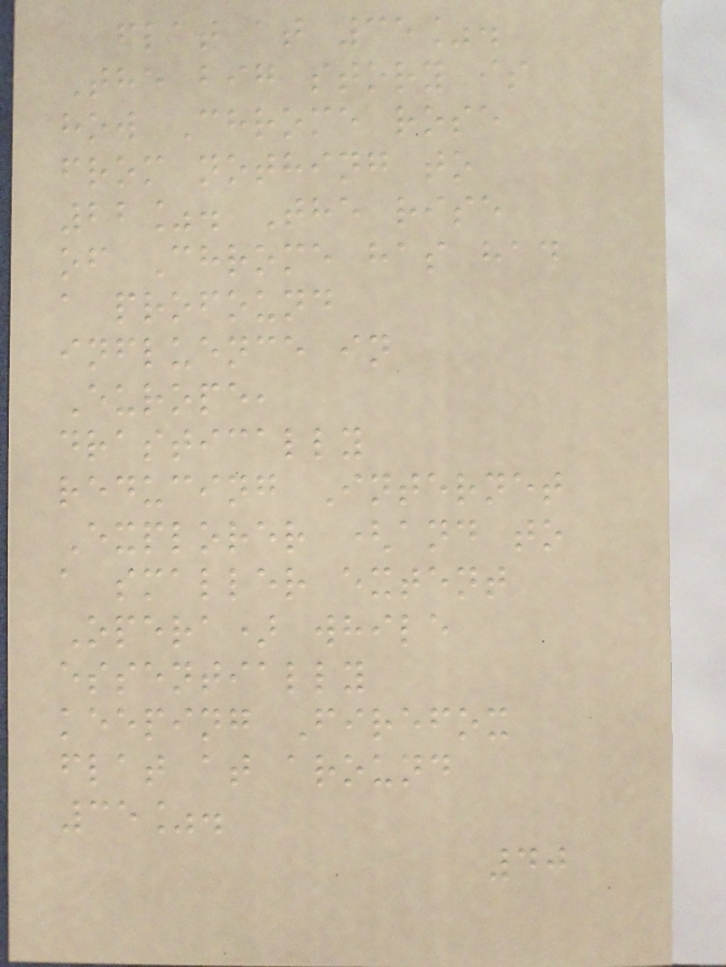flat at 35%.
The big story is
how Chrome rose
from nothing to
22%. The rise
of Chrome has had
a profound
influence in
Europe,
drastically
reducing Internet
Explorer (and to
a smaller extent
Opera) while
essentially
keeping Firefox
flat at around
35%.
40
